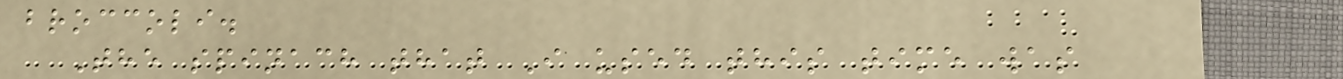broccoli.
The spinach that I used this time was
